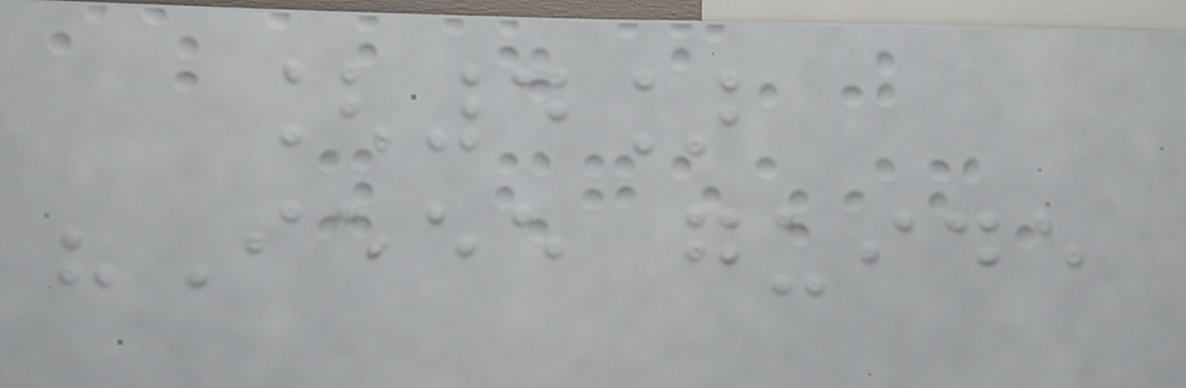[4]
"Ieee guide
